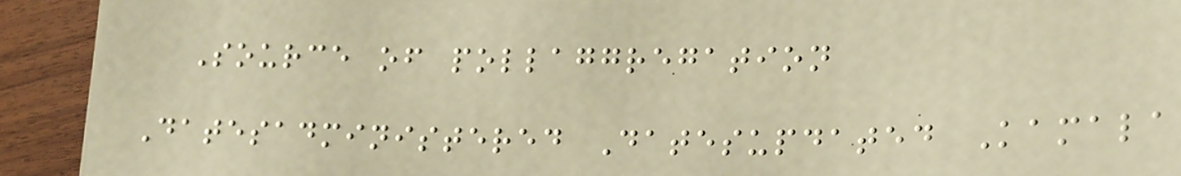Source of pollaggregation
Datesadministered Datesupdated Kamala
